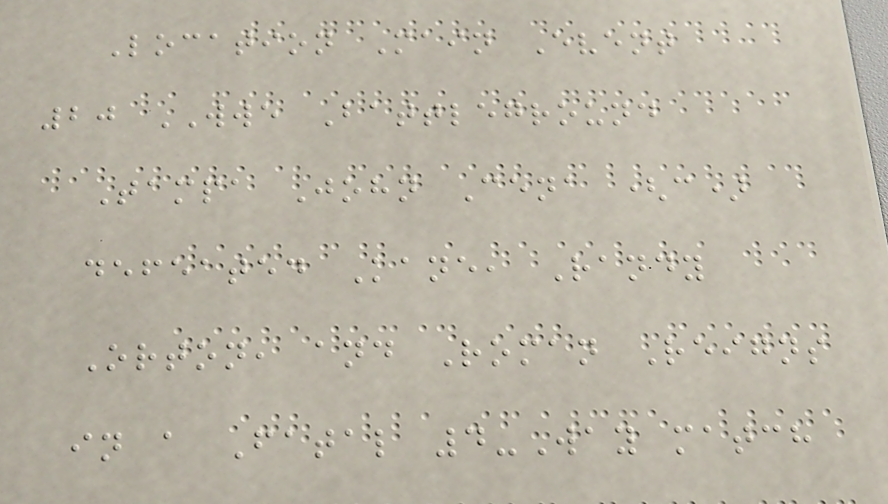Location Main Event
20 WWE Battleground
Tampa John Cena (c)
defeated Kane, Randy
Orton, and Roman Reigns
in a Fatal 4-Way match
